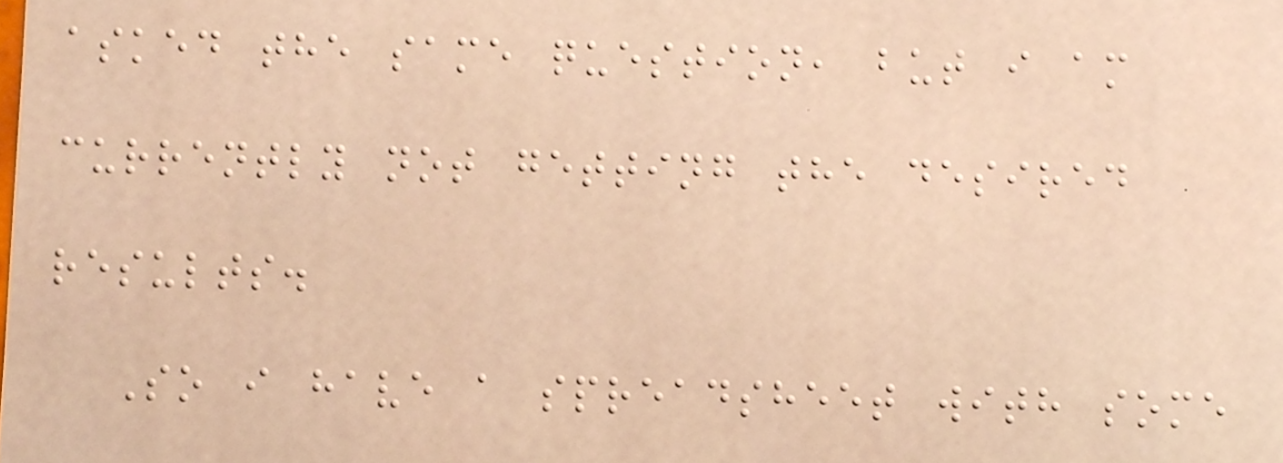asked the same question, but i am
currently not getting the desired
results.
So i have a spreadsheet with some
